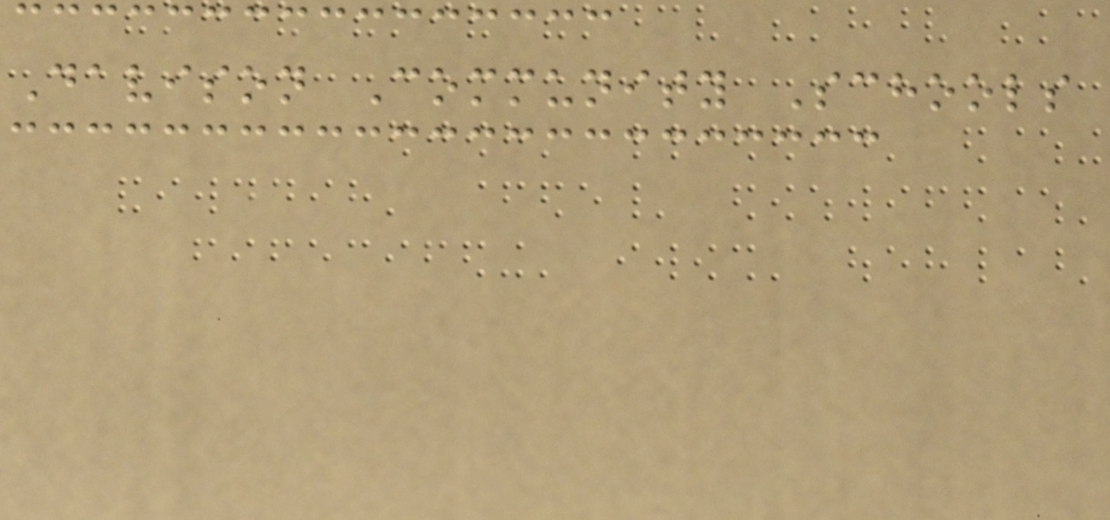Davison Community Schools
